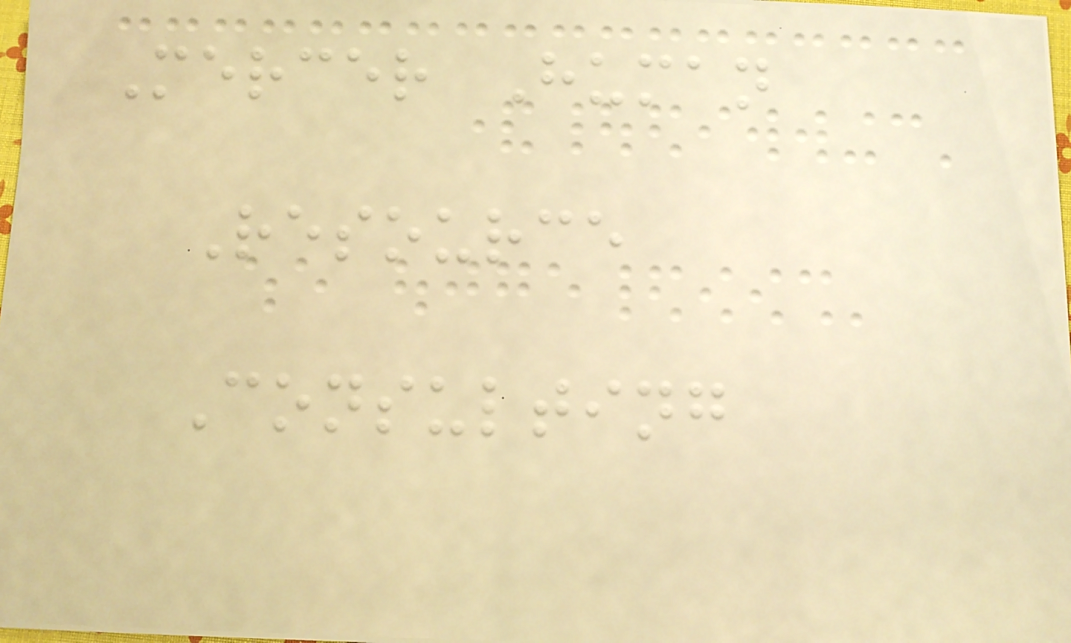Mercer Human
Resource
Consulting
